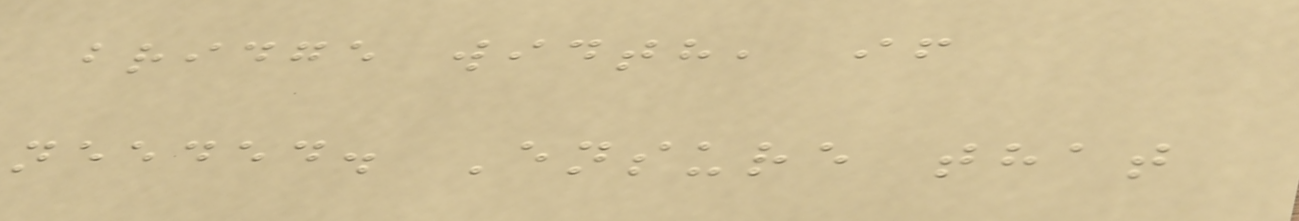bridge width, if
needed. Ensure that
